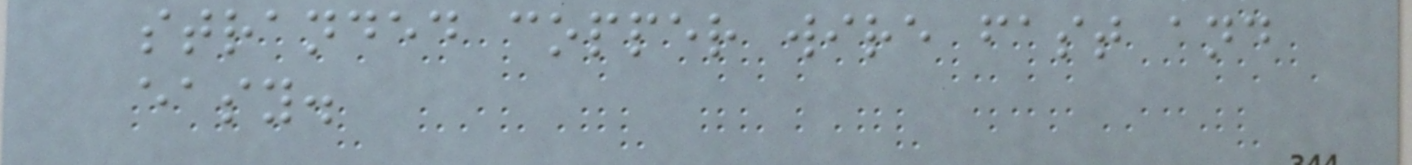stranded copper wire fast and
easy.
